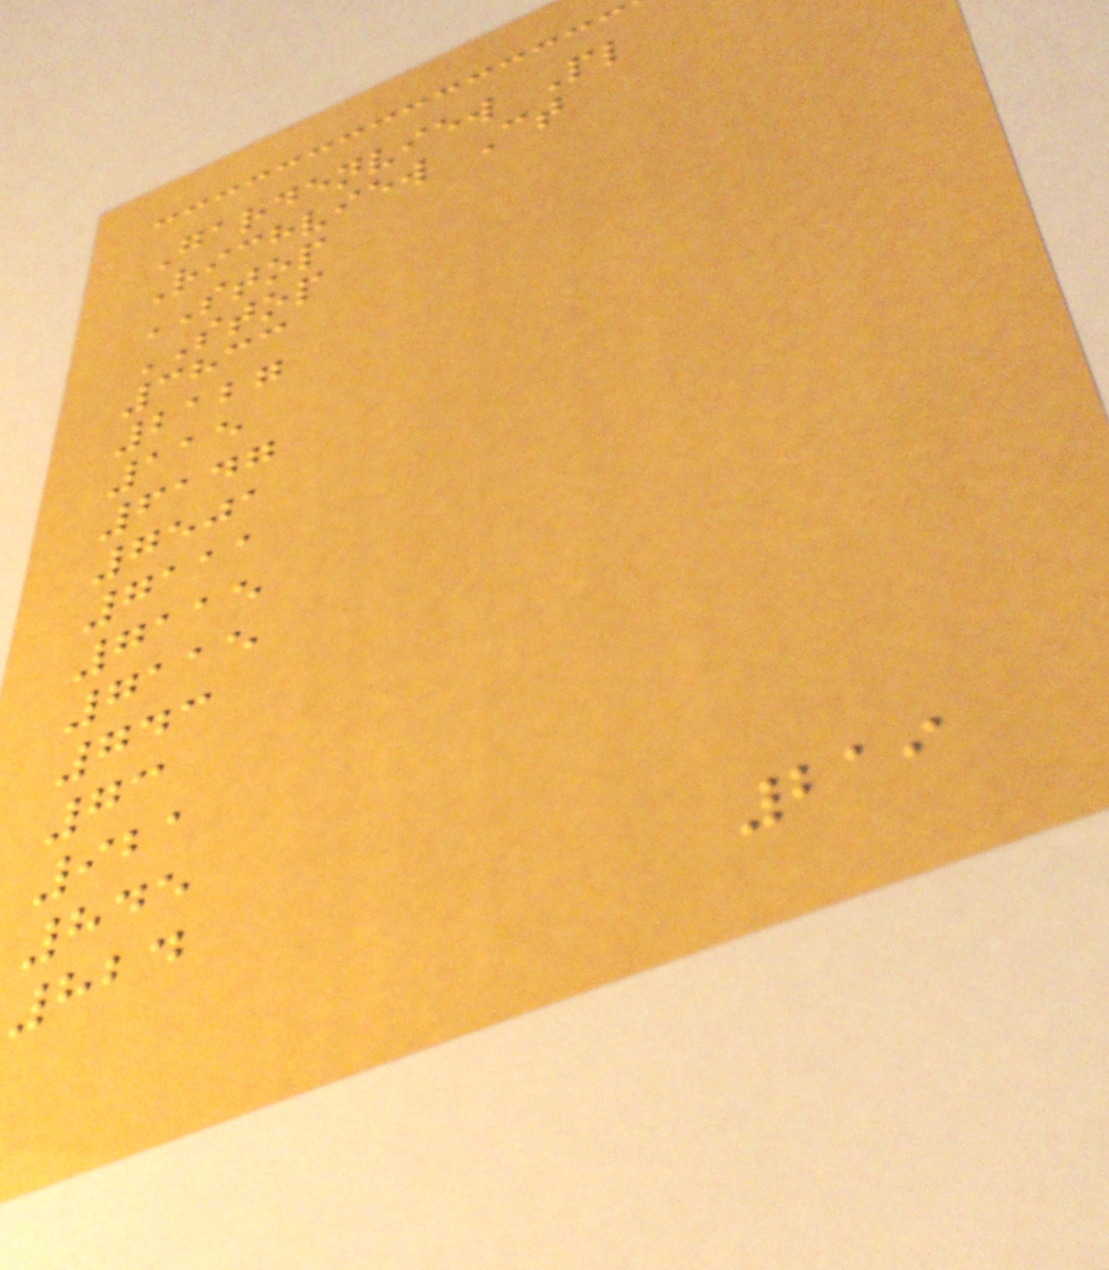Gardenview Pl
Richview Ct
STOP
STOP
3833
2127
115
6147
7501
7111
7115
7115
743
73
921
845
824
219
